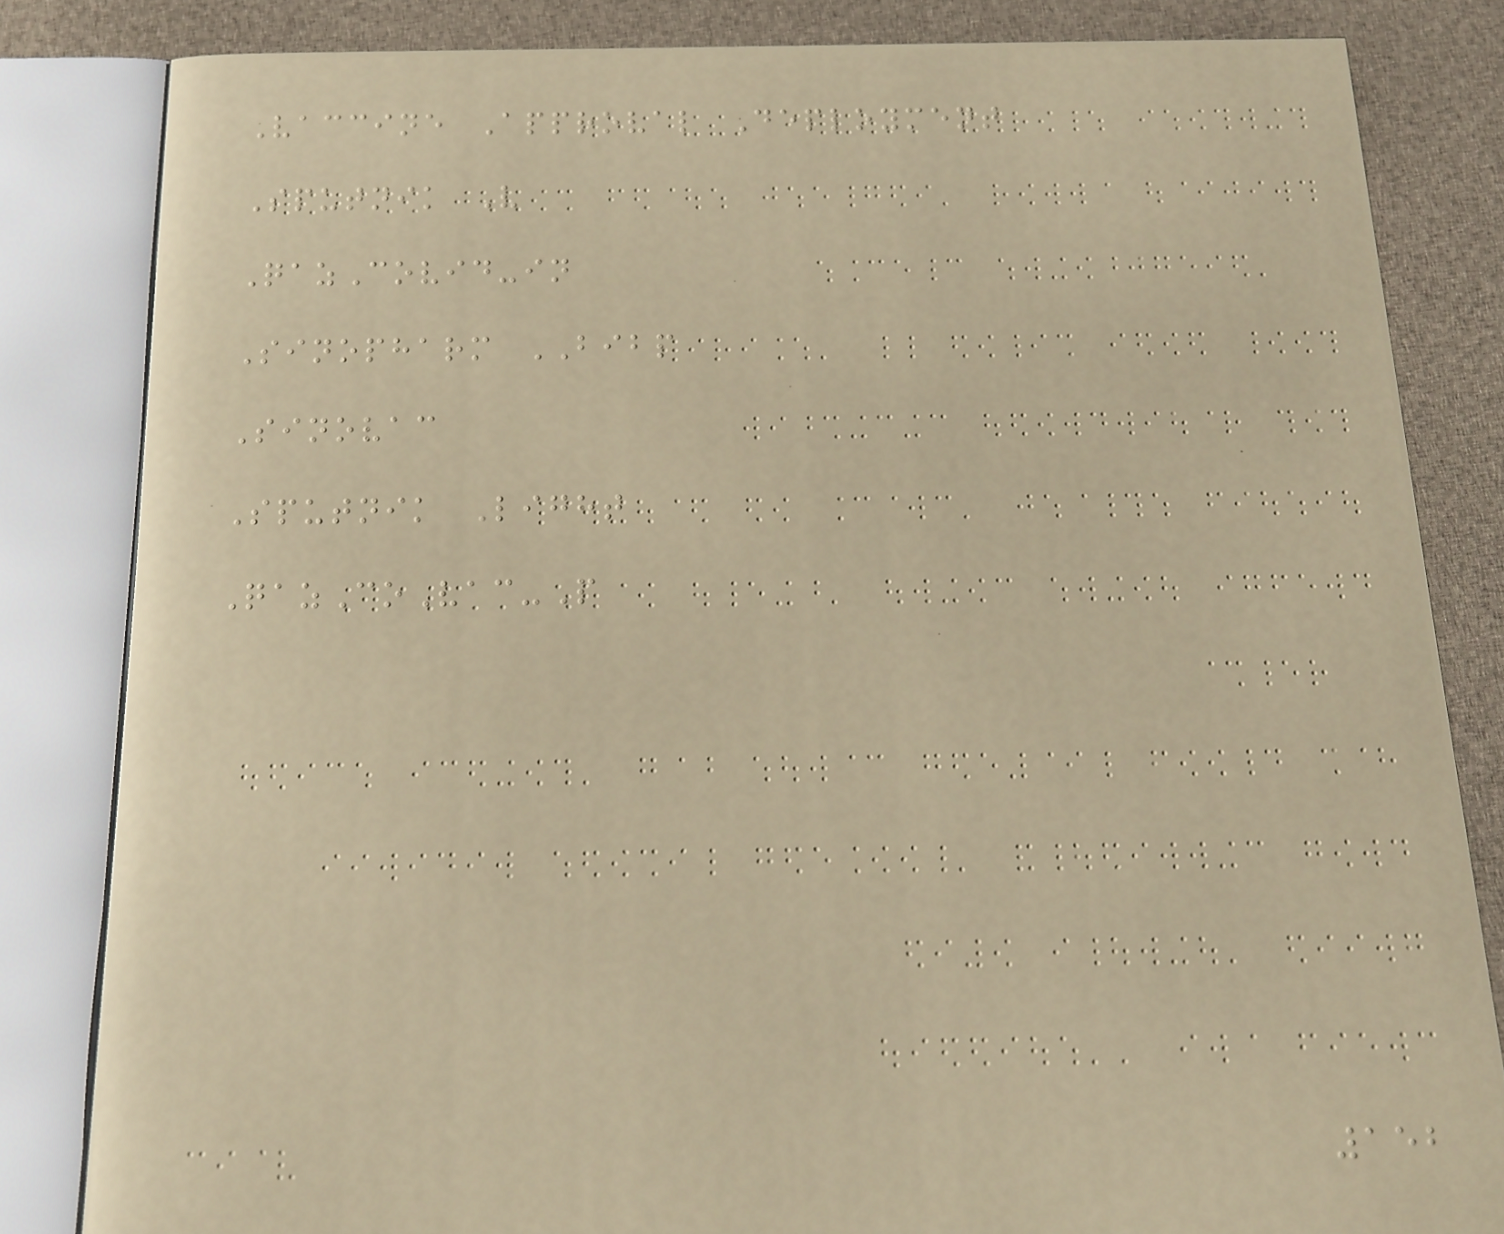Vaccine Approval Deployment
Sputnik V
QazCovid-in
Sinopharm BIBP
Sinovac
Sputnik Light
QazCoVac-P
152
